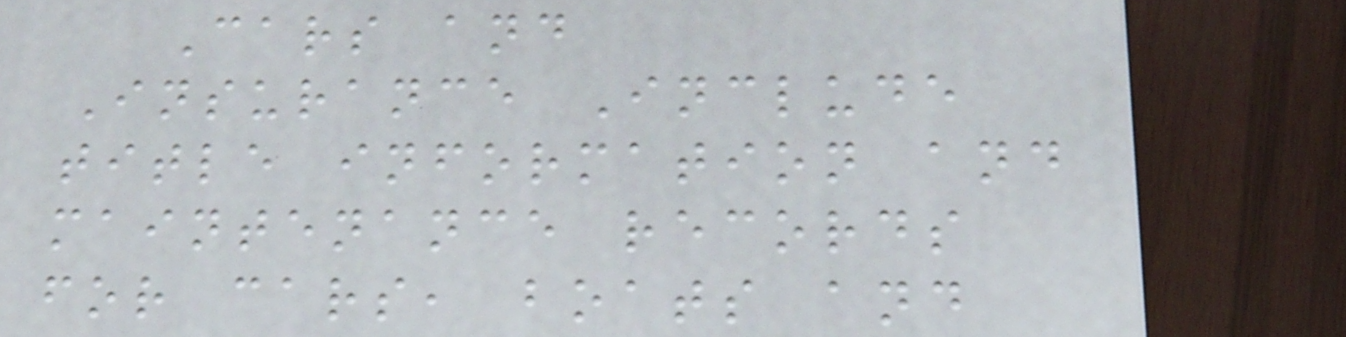Cars and
Insurance Include
title information and
maintenance records
for cars, boats and
